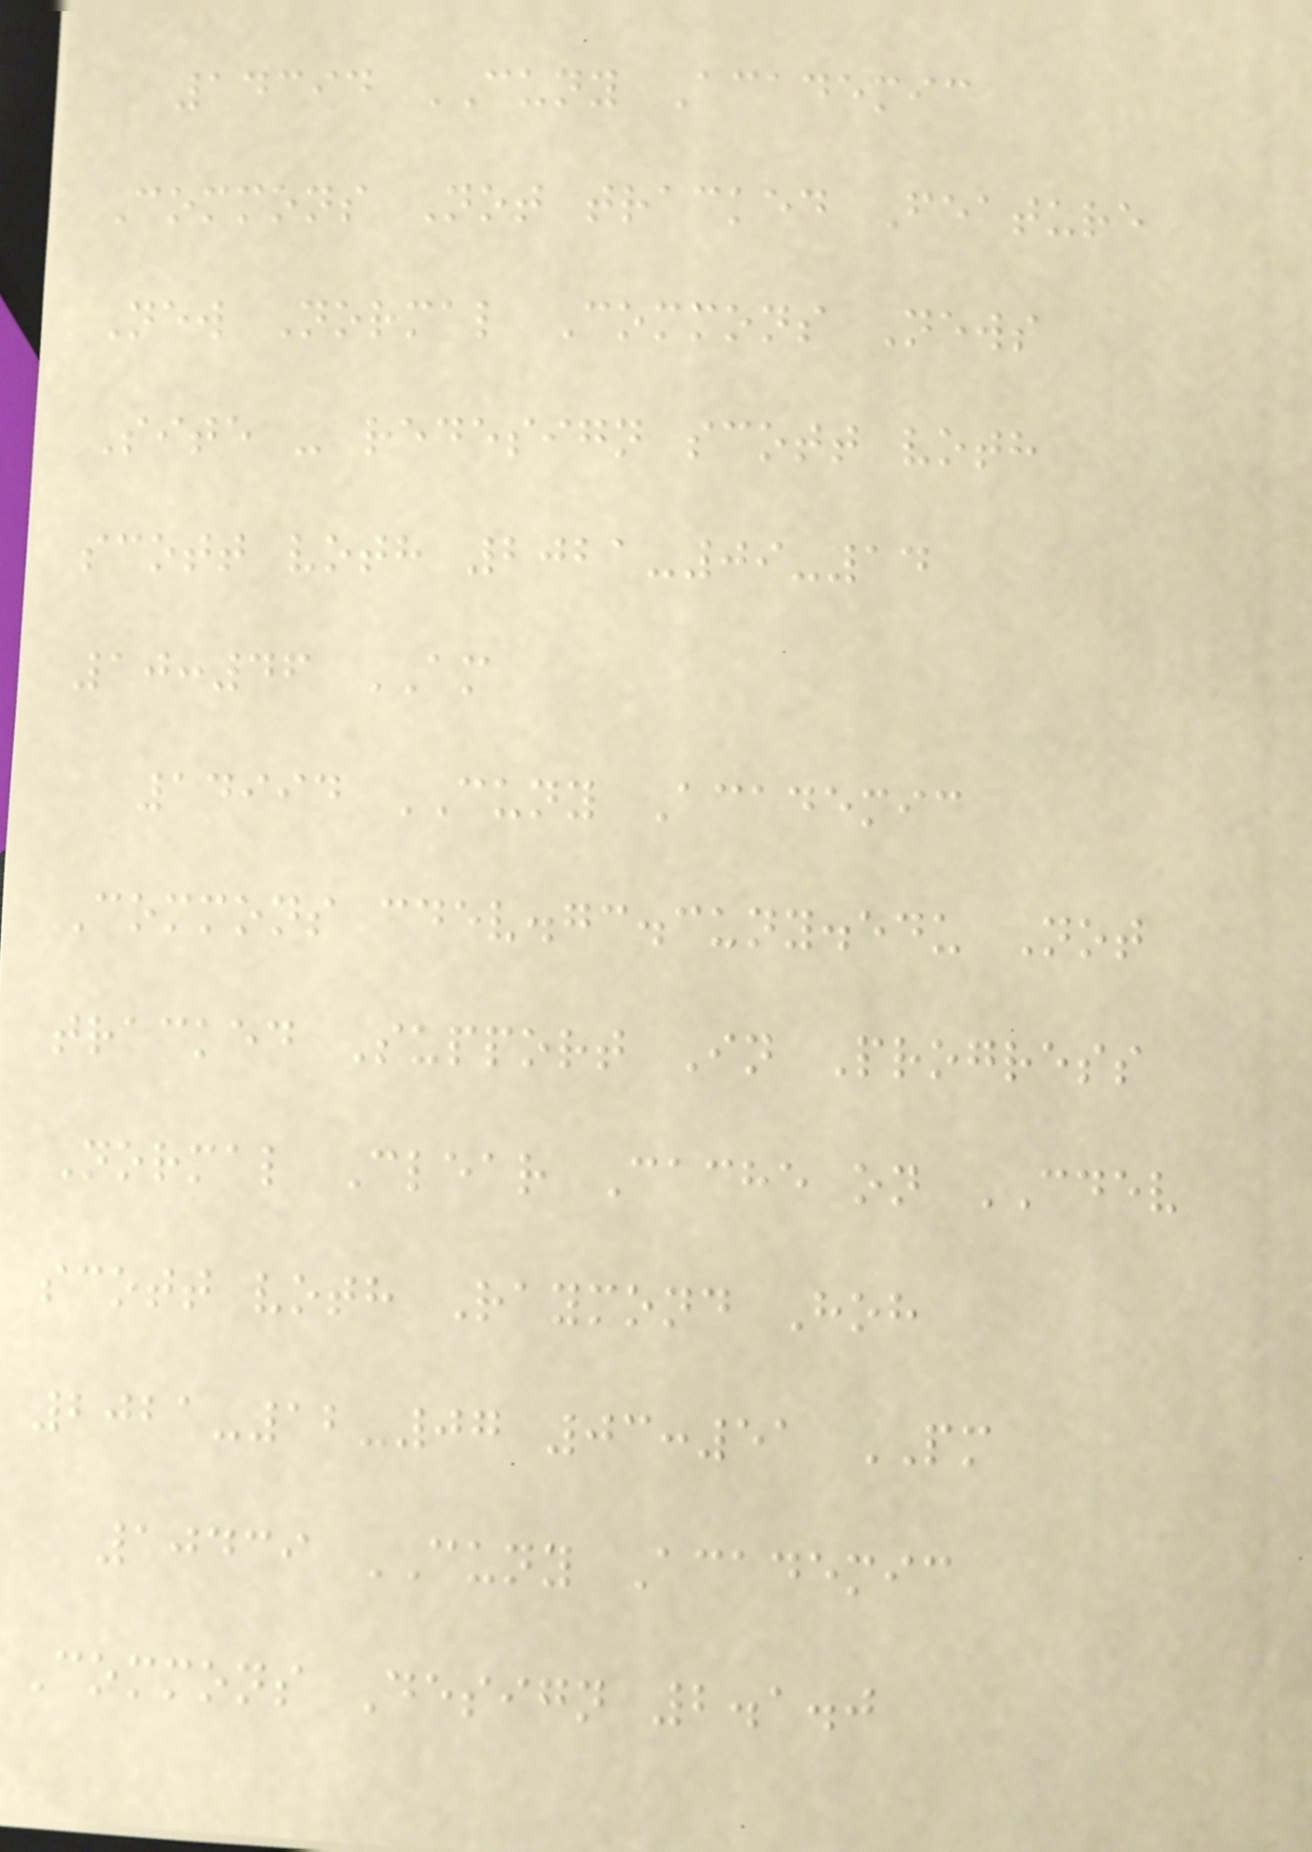14394 CUNY Academic
Commons Not tracked Feature
New Normal Commons News
Site - redesign scott voth
scott voth 2021-09-14
10:46 AM
14994 CUNY Academic
Commons cdev.gc.cuny.edu Not
tracked Support In Progress
Normal Clear Cache on CDEV
scott voth Raymond Hoh
2021-12-07 03:51 PM
10439 CUNY Academic
Commons Design 2.1.0
